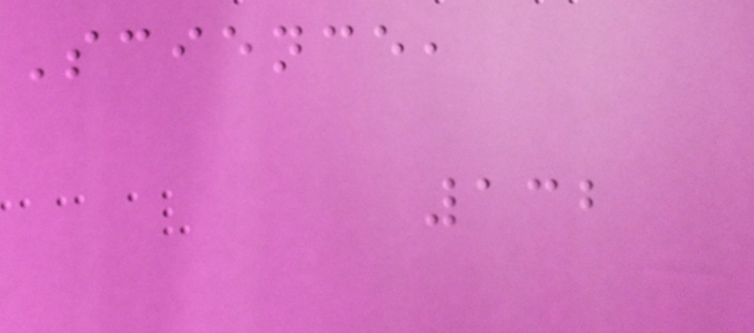Science,
132
